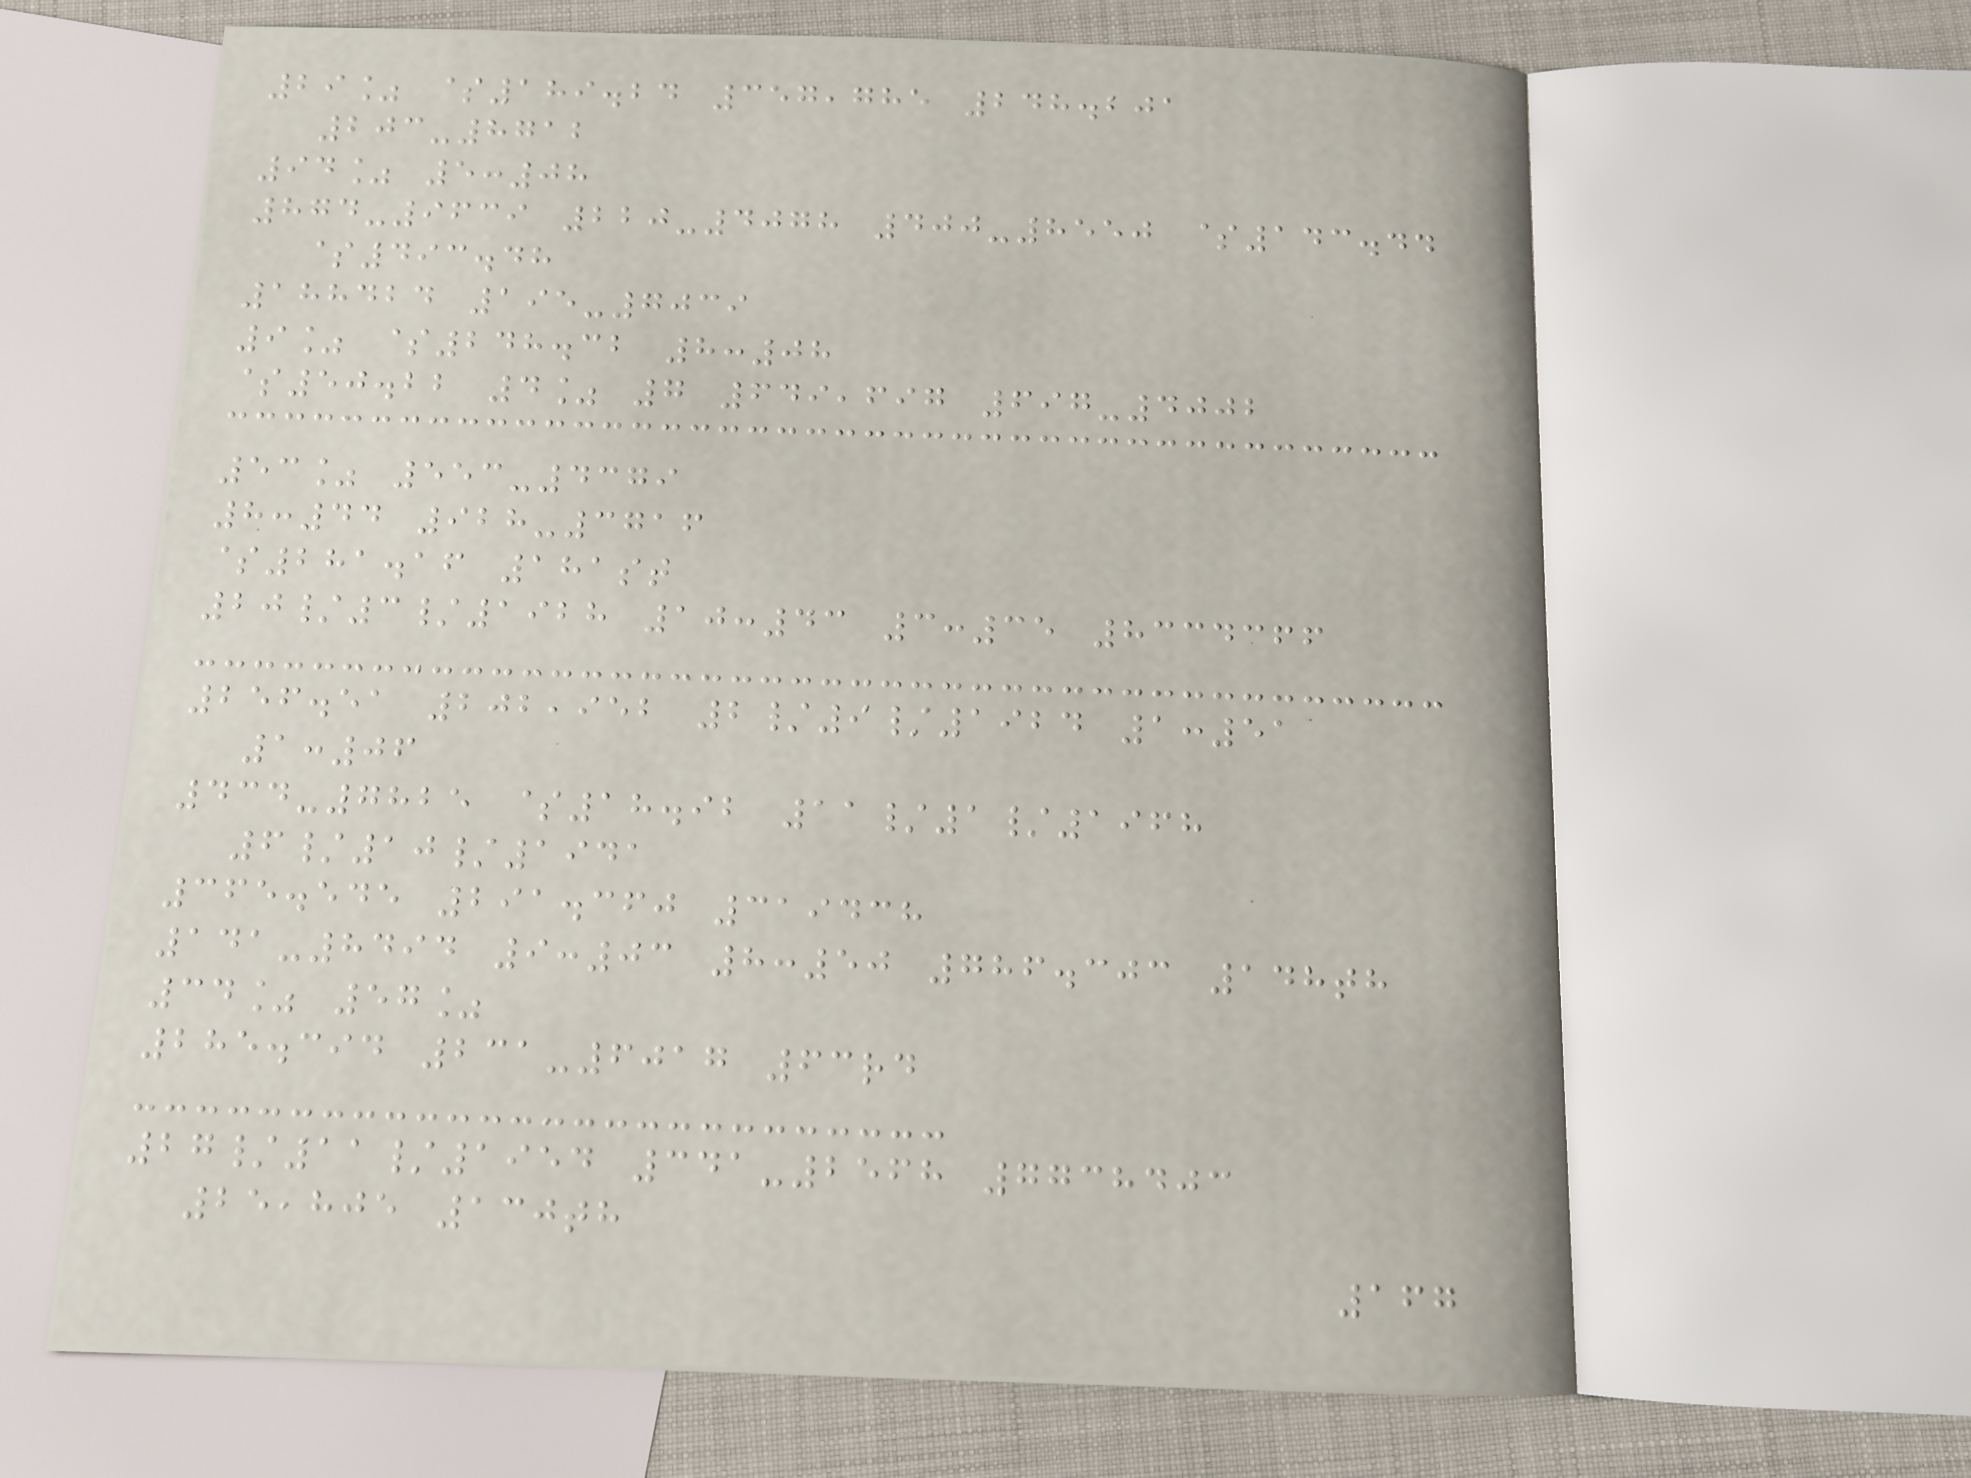29% $189.24 357,785 248.201
203-8712
94% 5:08
874-9639 220-4078 400-8550 $143.44
$493.48
188424 195-7039
9% $248.32 8:08
$50.22 4% 7 649,697 697-4002
53% 553-4379
8:44 928-3716
$281.16 181st
20/3/1928 10:43 3:35 8334366
256.51 202,952 2/9/1924 1:51
1:06
434-7825 $18.92 11/1/1968
6/10/1941
365.545 291.360 319438
141-8494 9:03 8:50 786.303 148th
34% 57%
285.394 231-6017 63rd
27/11/1954 341-2568 7738403
25,805 130th
167
